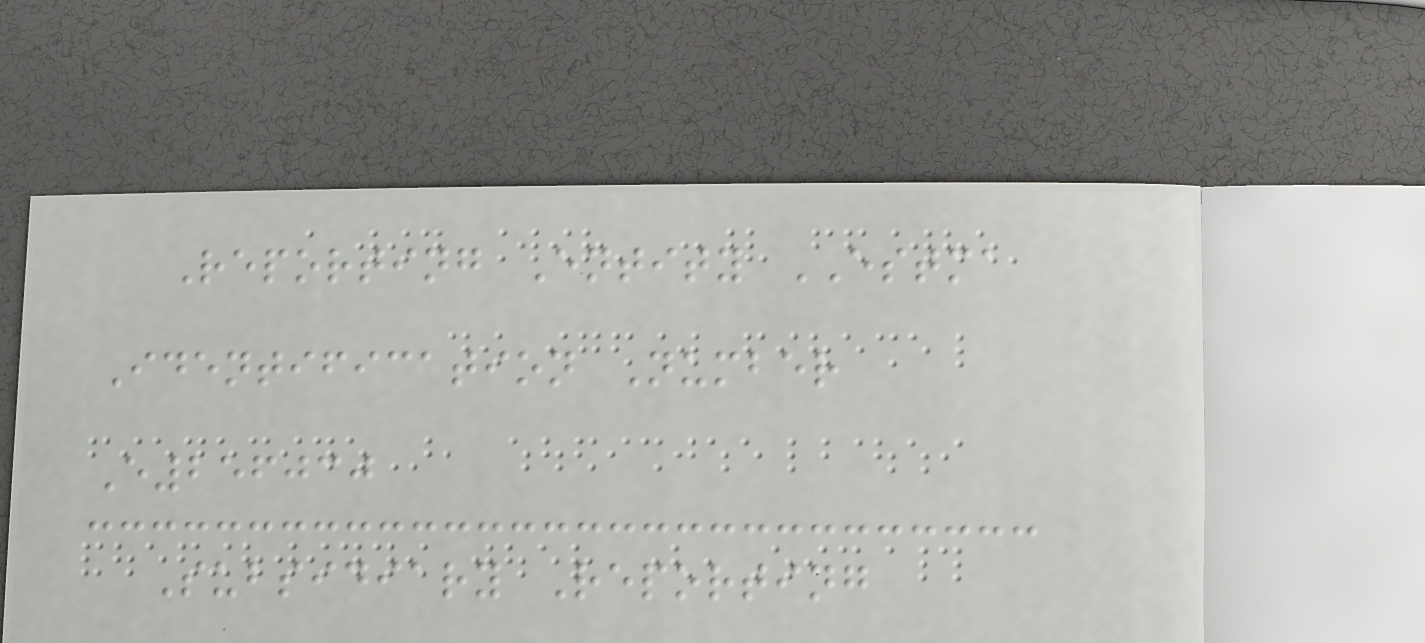Reporting Entity ESTMA
Identification Number
E256030
Subsidiary Reporting
